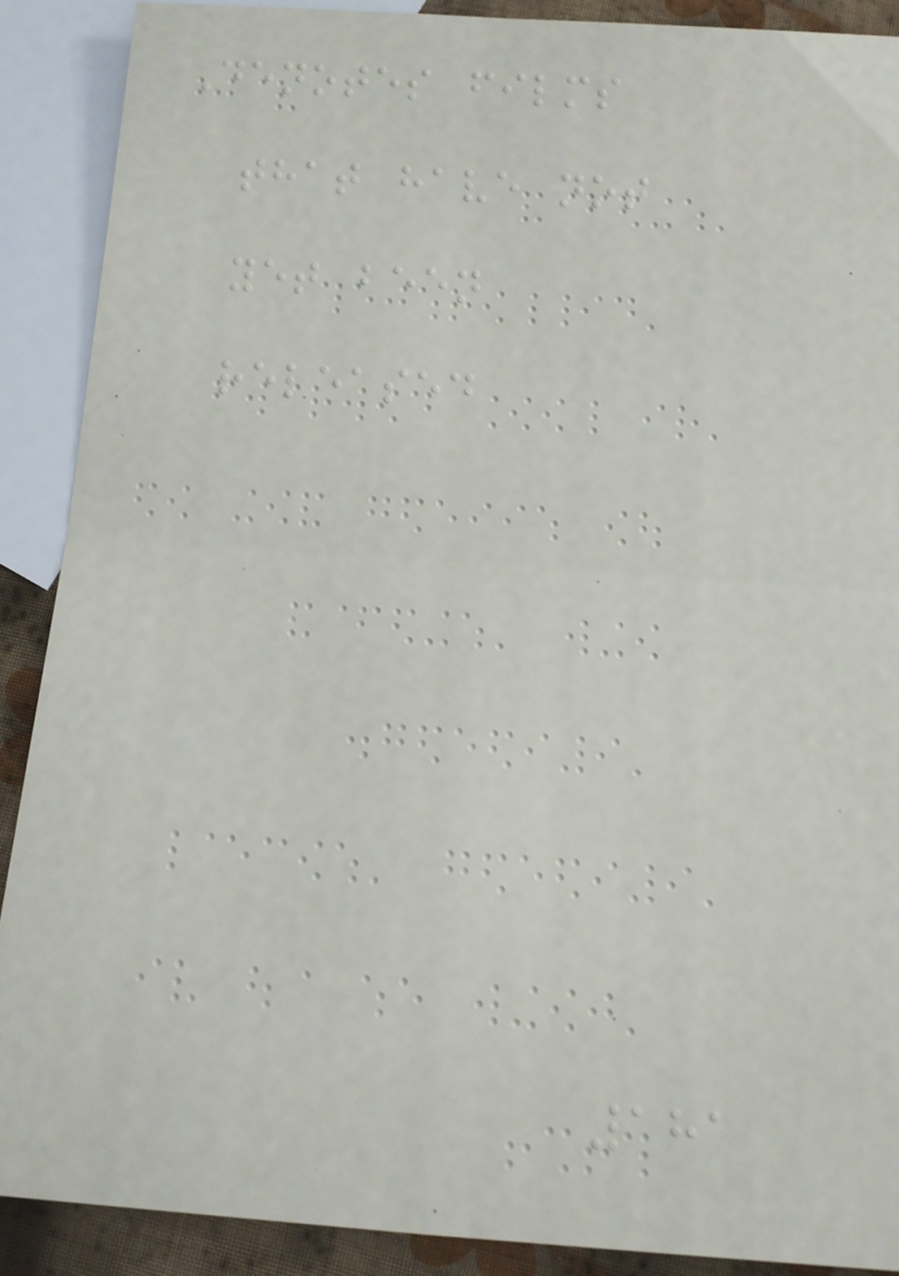Denotes films
that have not
yet been
released
181
